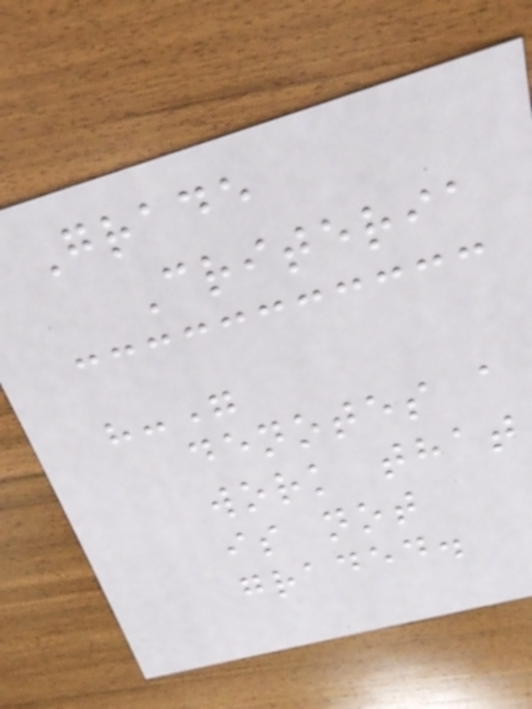Grade
Criteria
"-"
denotes a
work that
is not
graded.
